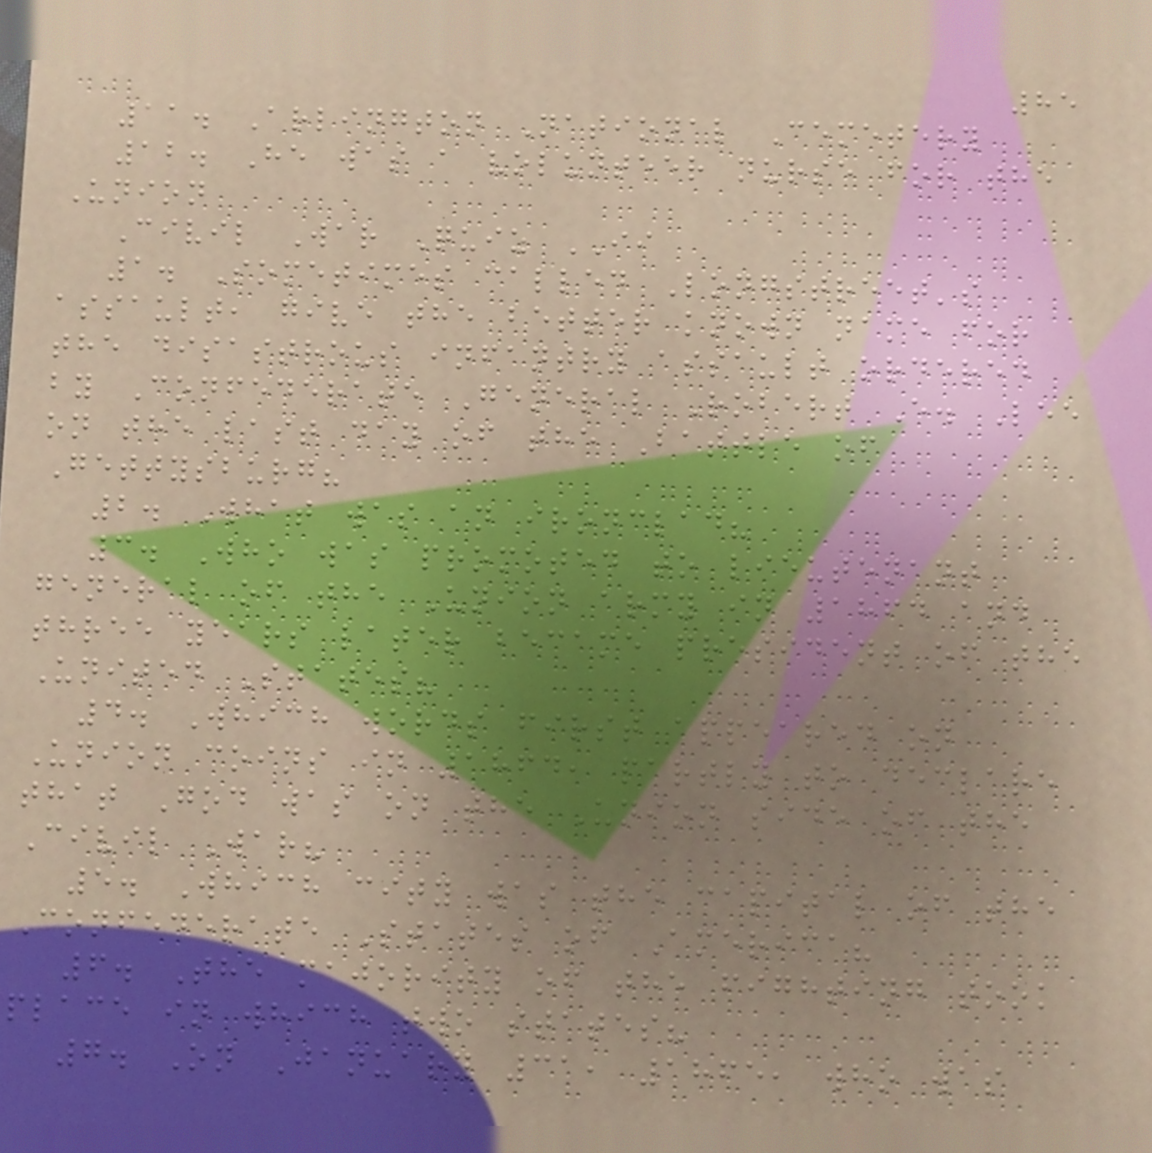85
11. Arlington National Cemetery
12. He was a volunteer nurse for the
Union
Civil War Quiz II
1. Sometimes called Longstreet's
assault, give the better known name for
the disastrous infantry assault ordered
by Confederate General Robert E. Lee
on the last day of the Battle of
Gettysburg?
2. What was an ironclad?
3. Who was promoted to lieutenant
general of the Union army in 1864 and
three years later became president of the
United States?
4. Which words first appeared on
Union coins in 1864, partly to declare
that God was on the Union side of the
Civil War?
5. Which city was the capital of the
Confederate States of America?
6. The majority of the fighting took
place in which two states?
7. On January 31, 1865, who was
